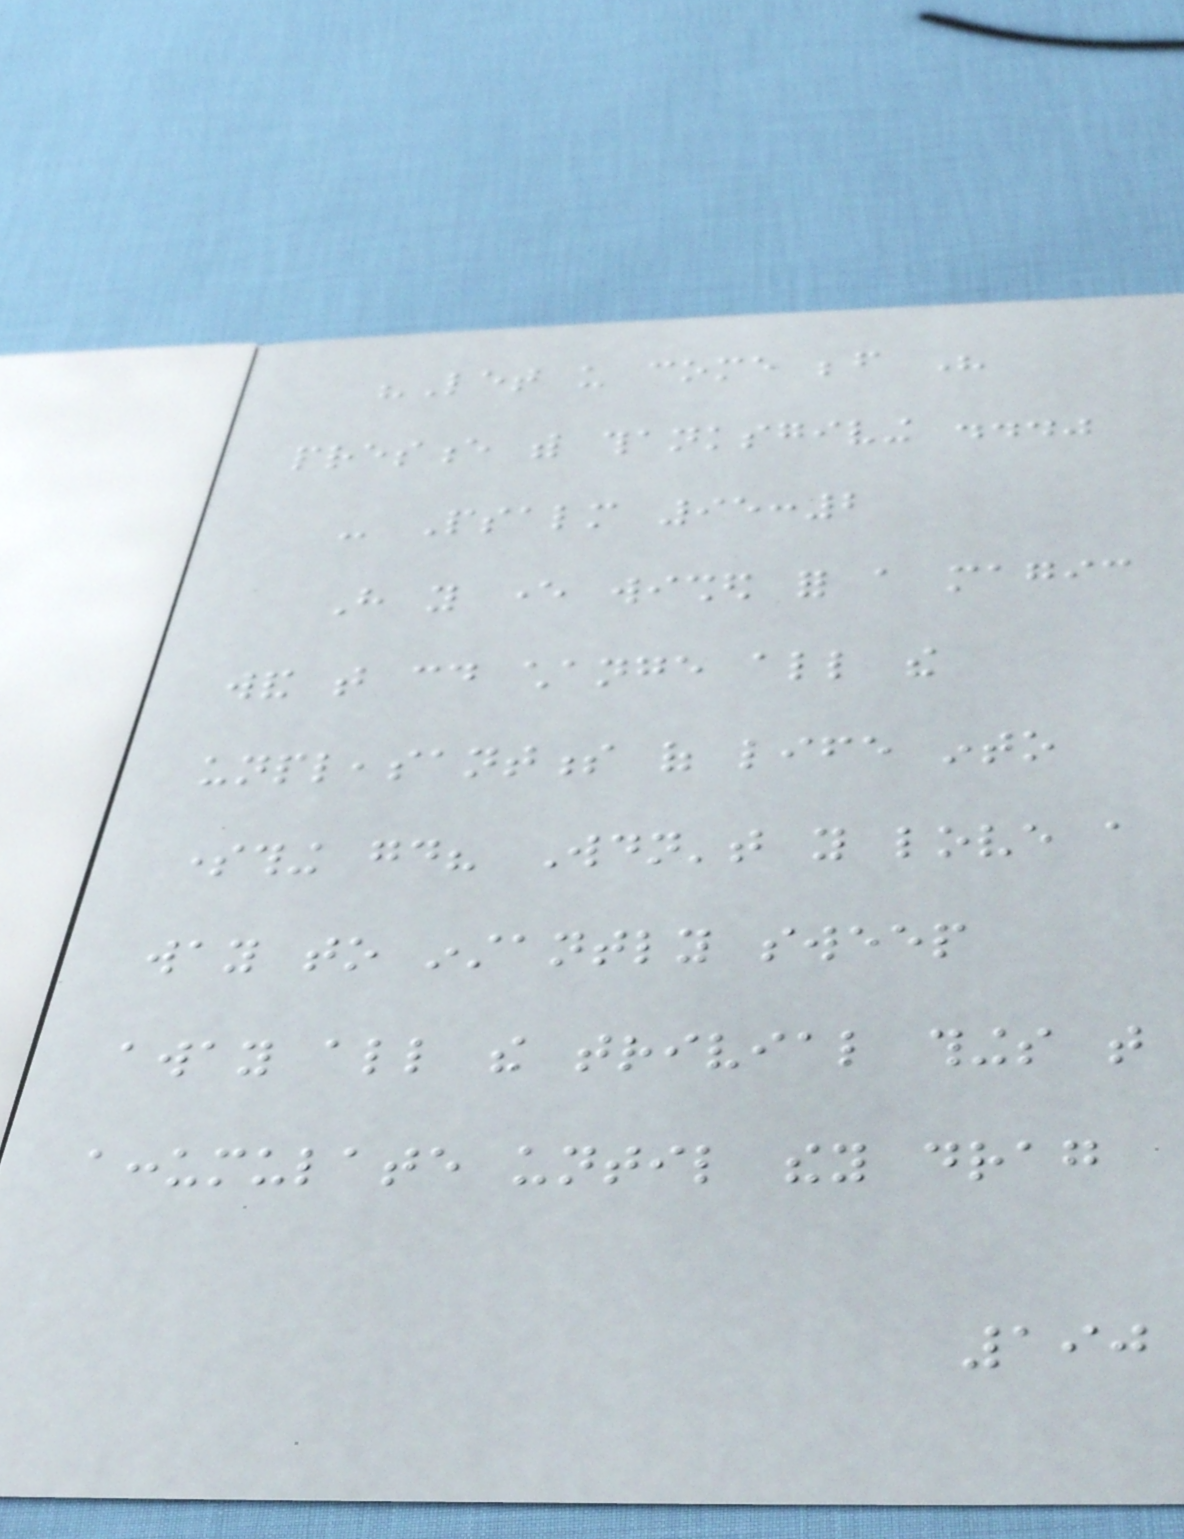"Let us come before His
presence with thanksgiving ..."
- Psalm 95:2
Have you ever wished for a magic
wand that could change all the
unpleasantness of life into
something good? Wouldn't you love a
way to instantly sweep
away all the trivial things that
accumulate until they drag
190
